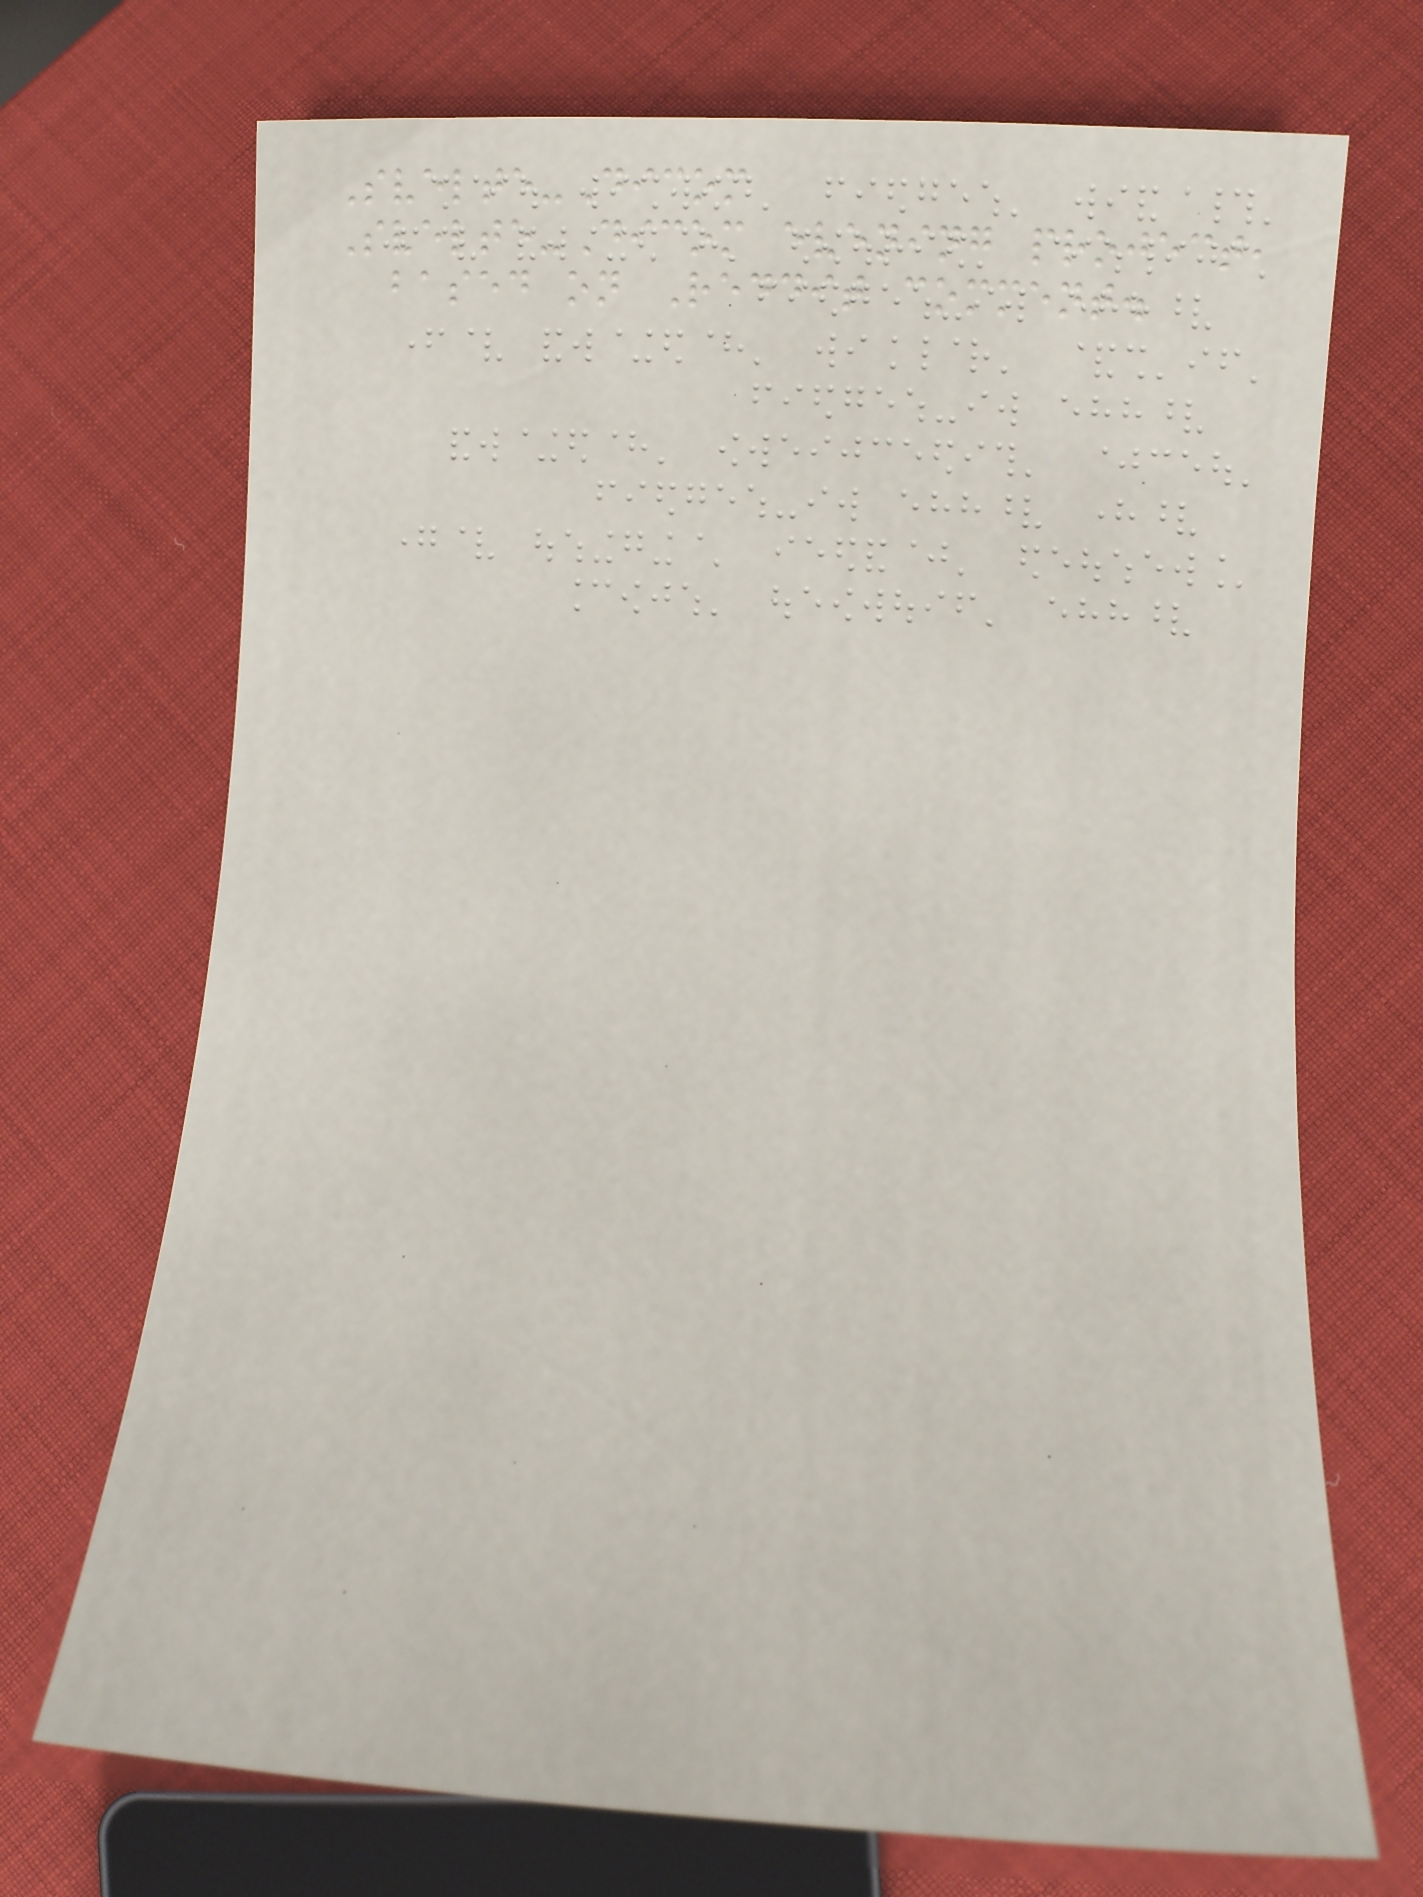Svelte-Dicom
Svelte-Dicom evening project,
based on Reddit comment.
